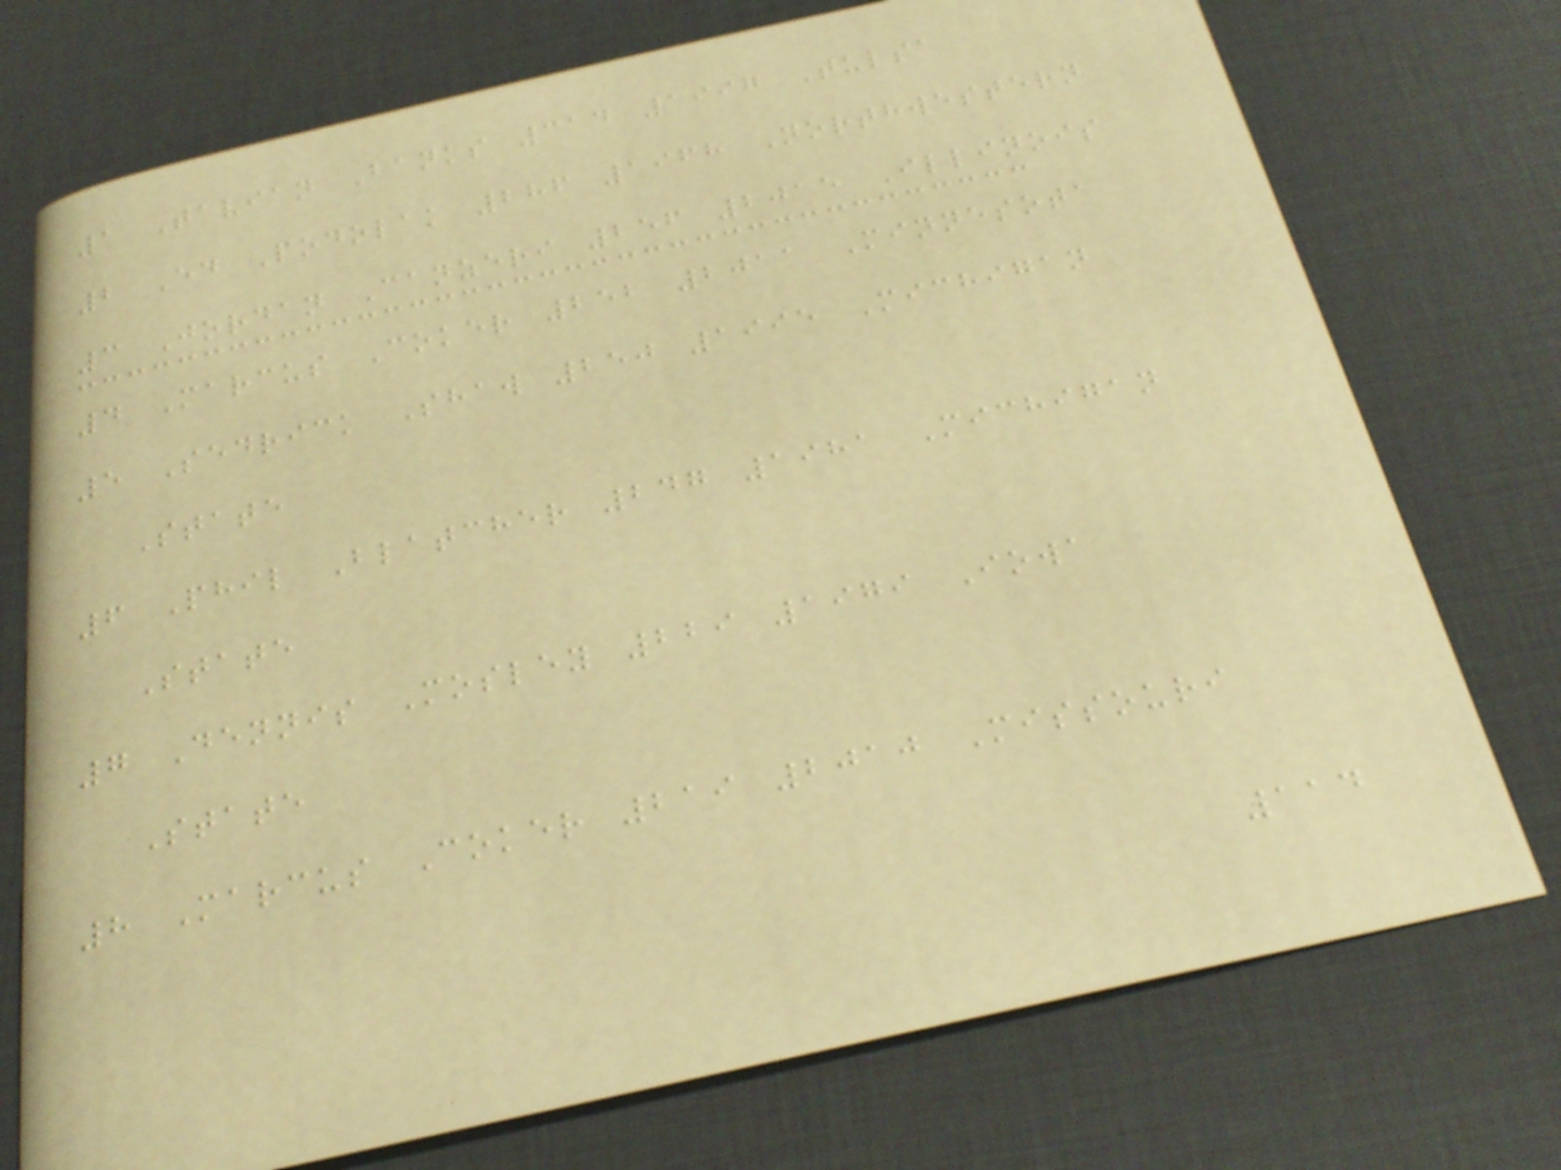1 Tavian Banks 314 1997 Tulsa
2 Ed Podolak 286 1968 Northwestern
3 Jordan Canzeri 256 2015 Illinois
4 Marcus Coker 252 2011 Minnesota
5 Sedrick Shaw 250 1995 Michigan
State
6 Phil Blatcher 247 1981 Michigan
State
7 Dennis Mosley 229 1979 Iowa
State
8 Marcus Coker 219 2010 Missouri
114
